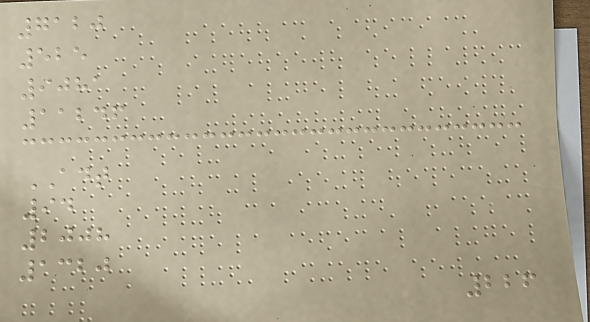7120
525
9081
11246
ADT
94
2008
1320
226
